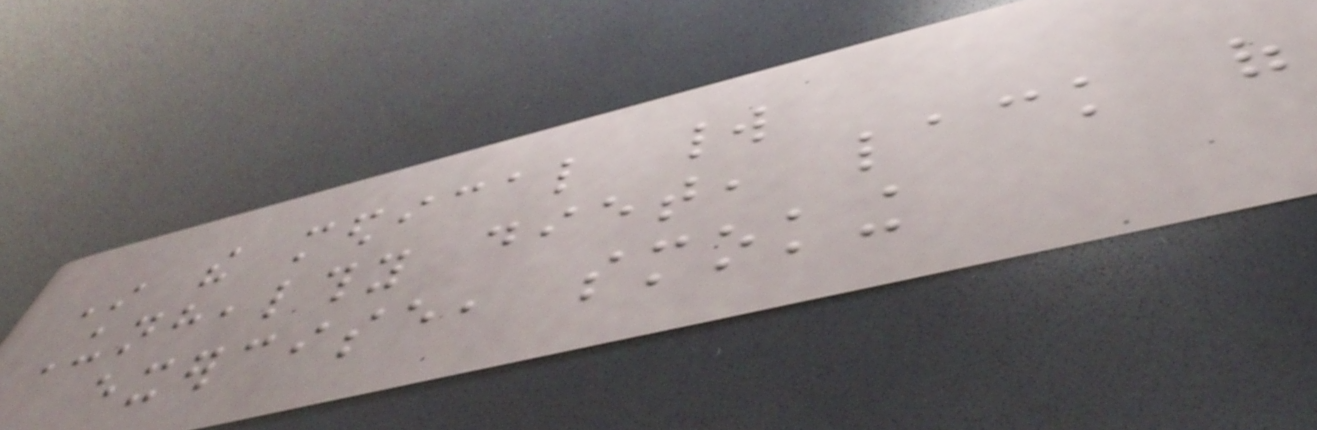In the medical world
Unhealthy diet, lack of
exercise, smoking
